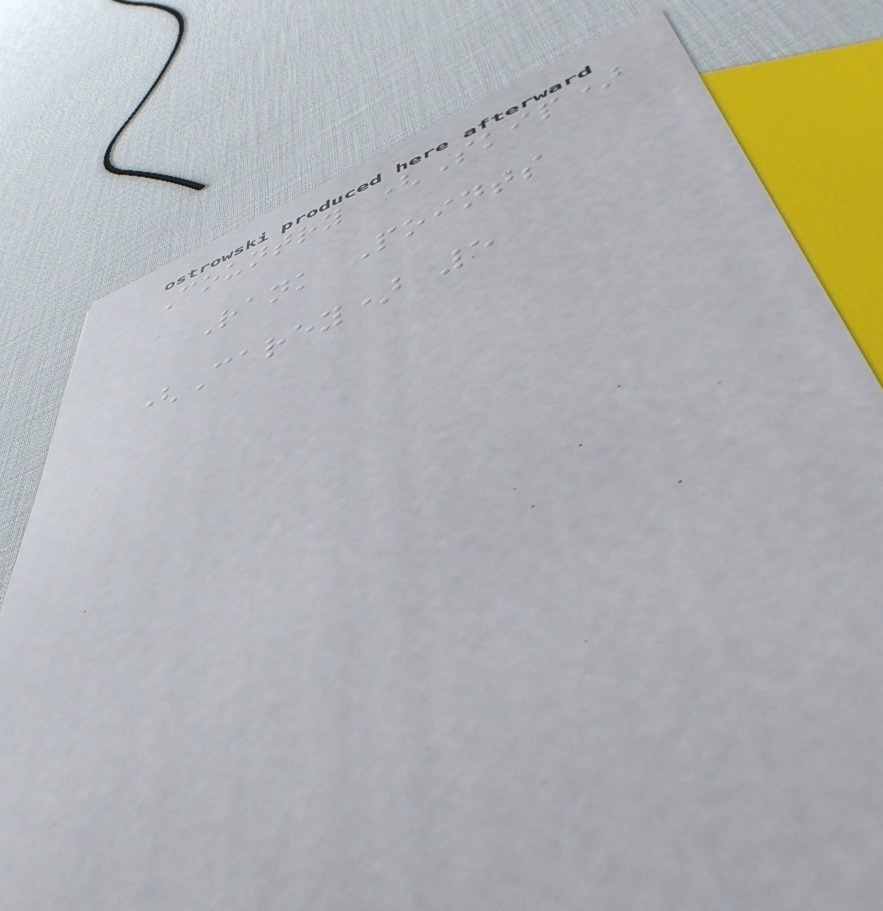Country (Skip)
Rank Points
(Carey) 5
